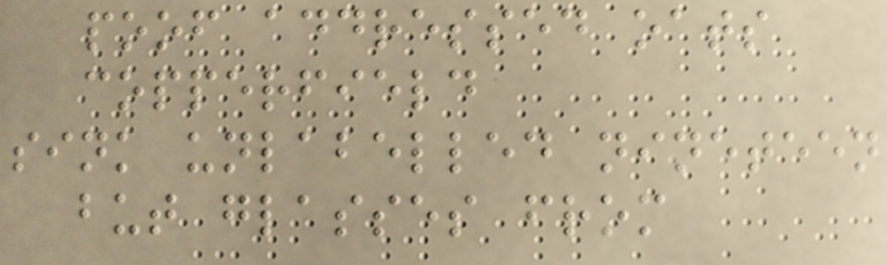poof addressed oats
copperfield
sink unlabelled nineteen
but glasses from
